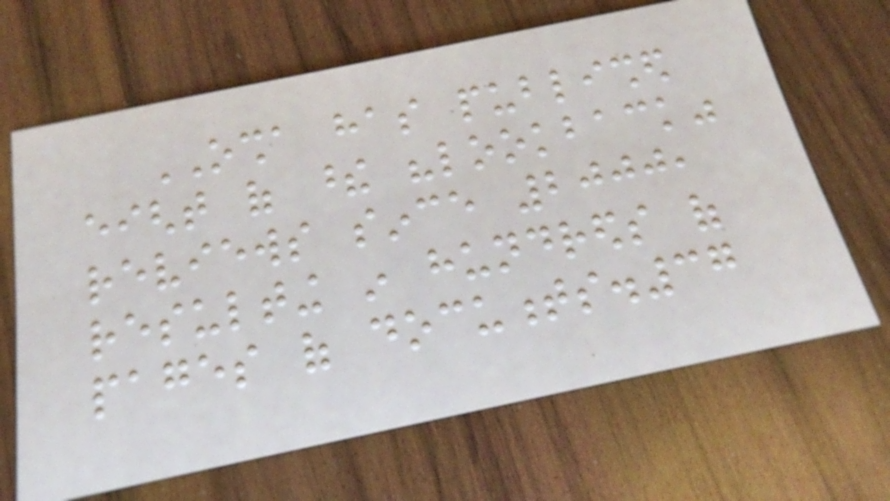OSHA has published
eight of these "lookback"
reviews since 2000,
resulting in hundreds of
pages of documents.37
